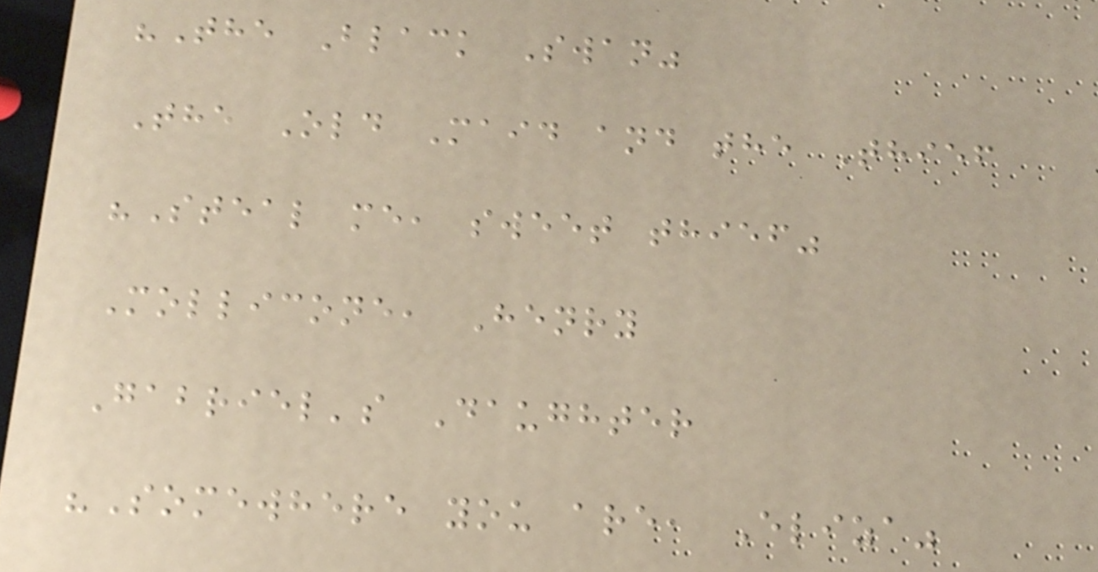"The Black Swan"
The Old Maid and the Thief
"Steal me, sweet thief"
Mollicone, Henry
Gabriel's Daughter
"Somewhere you are, Eliza"
